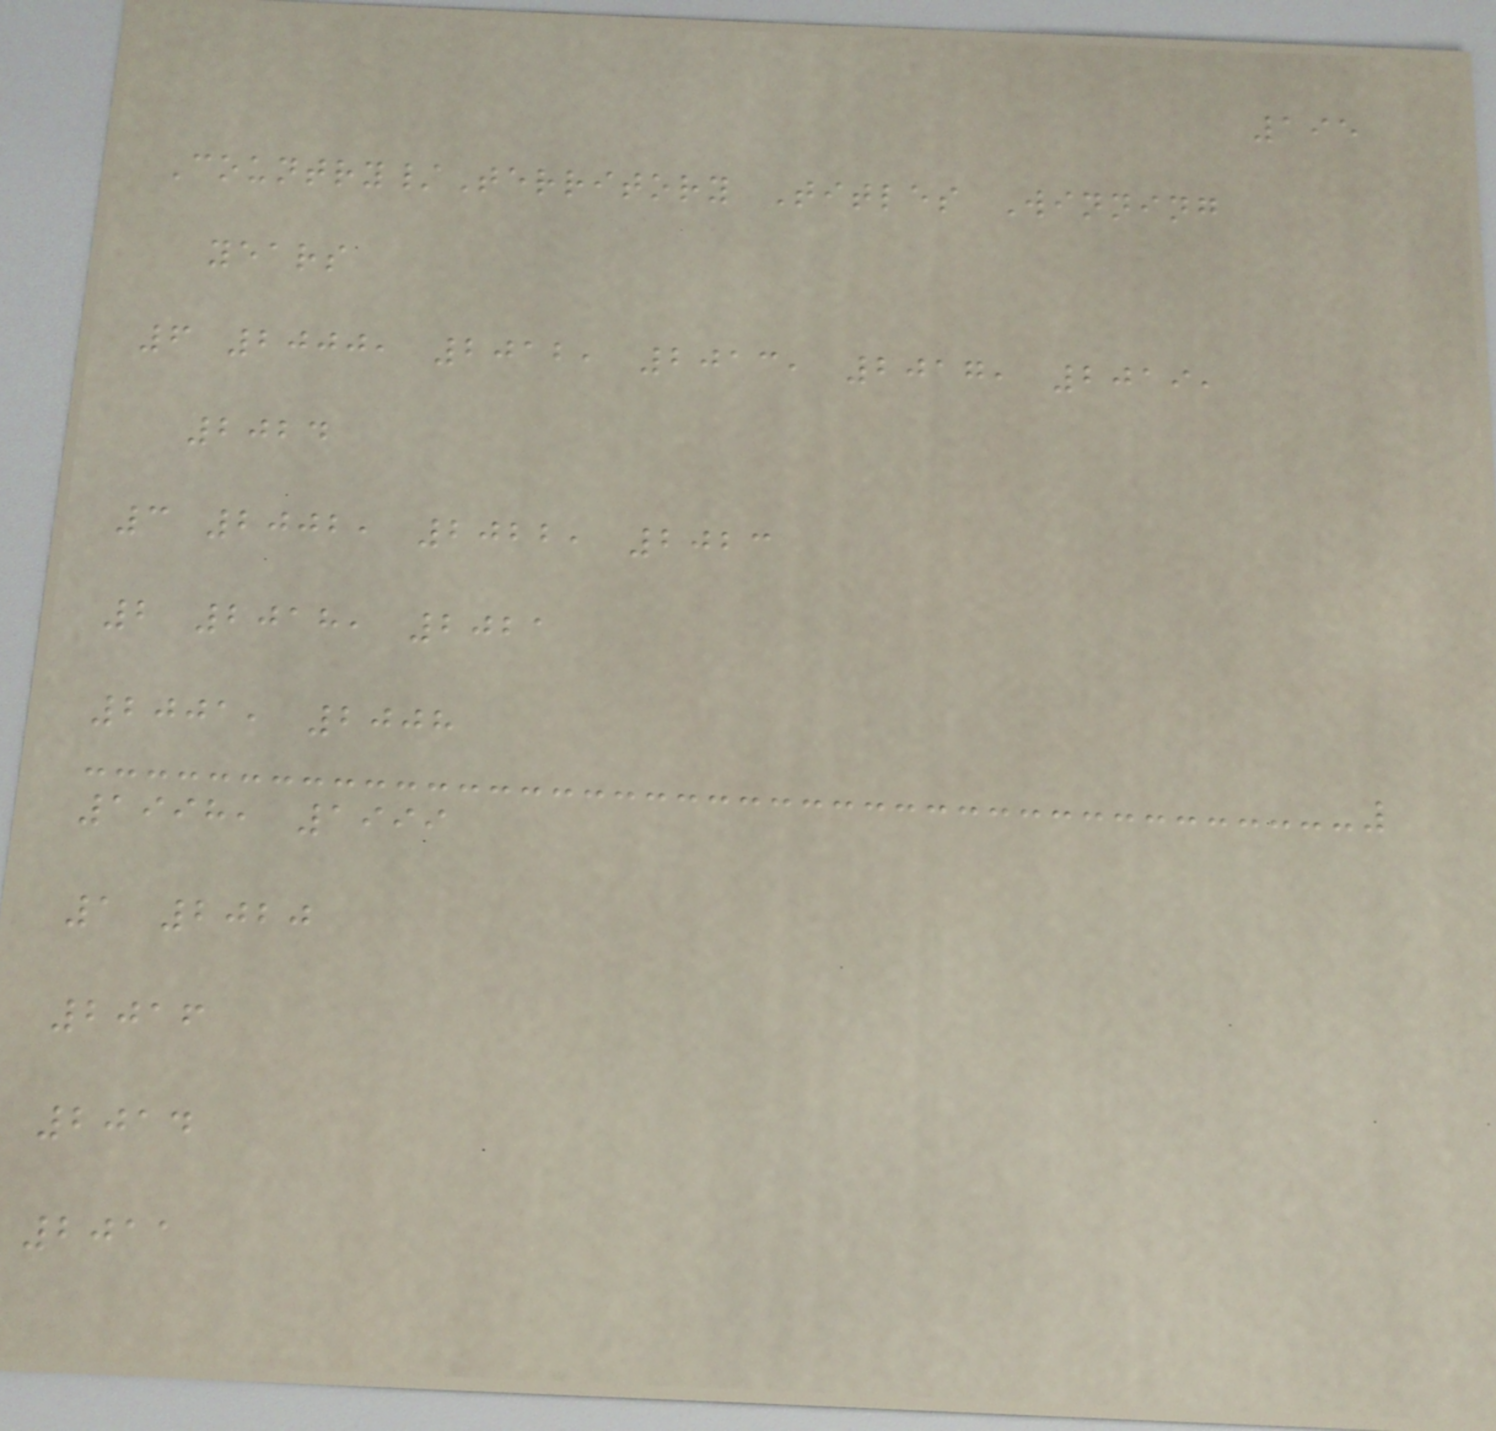195
Country/Territory Titles Winning
years
6 2000, 2012, 2013, 2017, 2019,
2024
3 2002, 2022, 2023
2 2018, 2021
2001, 2008
1998, 1999
1 2020
2016
2014
2011
